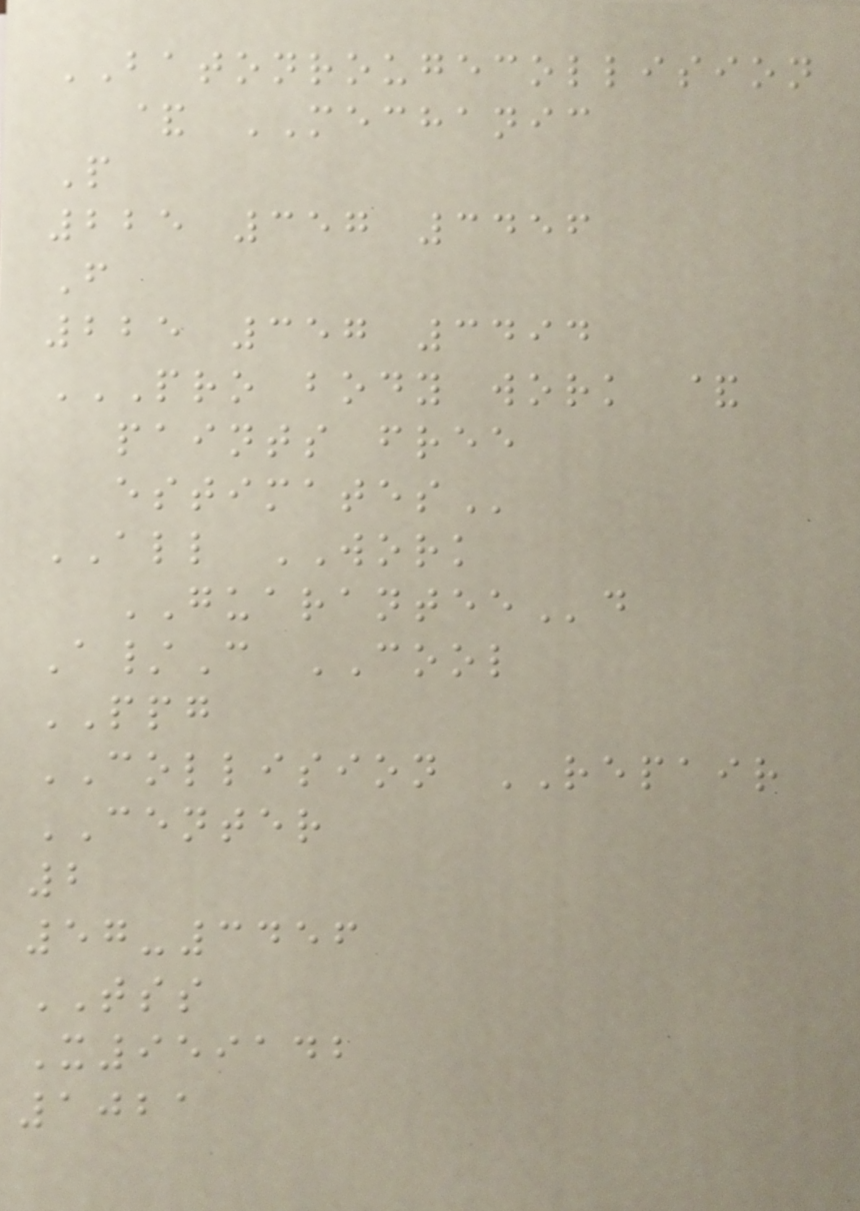BATONROUGECOLLISION
& MECHANIC
P
225 357 3456
F
225 357 3494
PRO BODY WORK &
PAINTS FREE
ESTIMATES
ALL WORK
GUARANTEEd
A/C COOL
PPG
COLLISION REPAIR
CENTER
2
57-3456
TSS
X959142
1021
